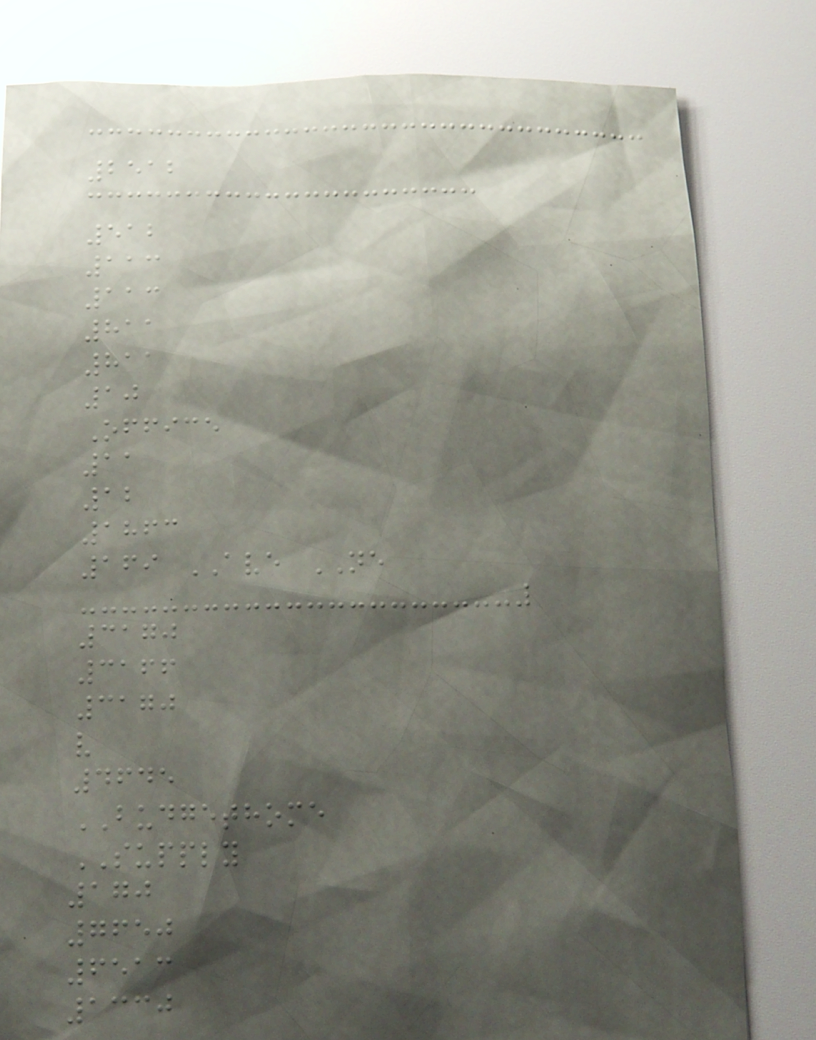2512
512
113
113
811
811
10
Office
11
12
1863
169 AVE NE
3170
3166
3170
v
4645
BUDGETHOME
SUPPLY
170
7650
6513
1330
